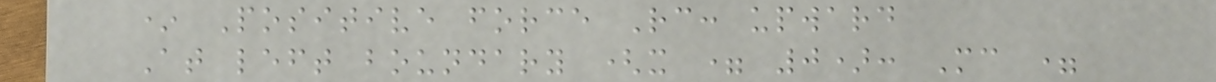* Positive force Rc: upward
At left boundary (x = 0): Mc =
